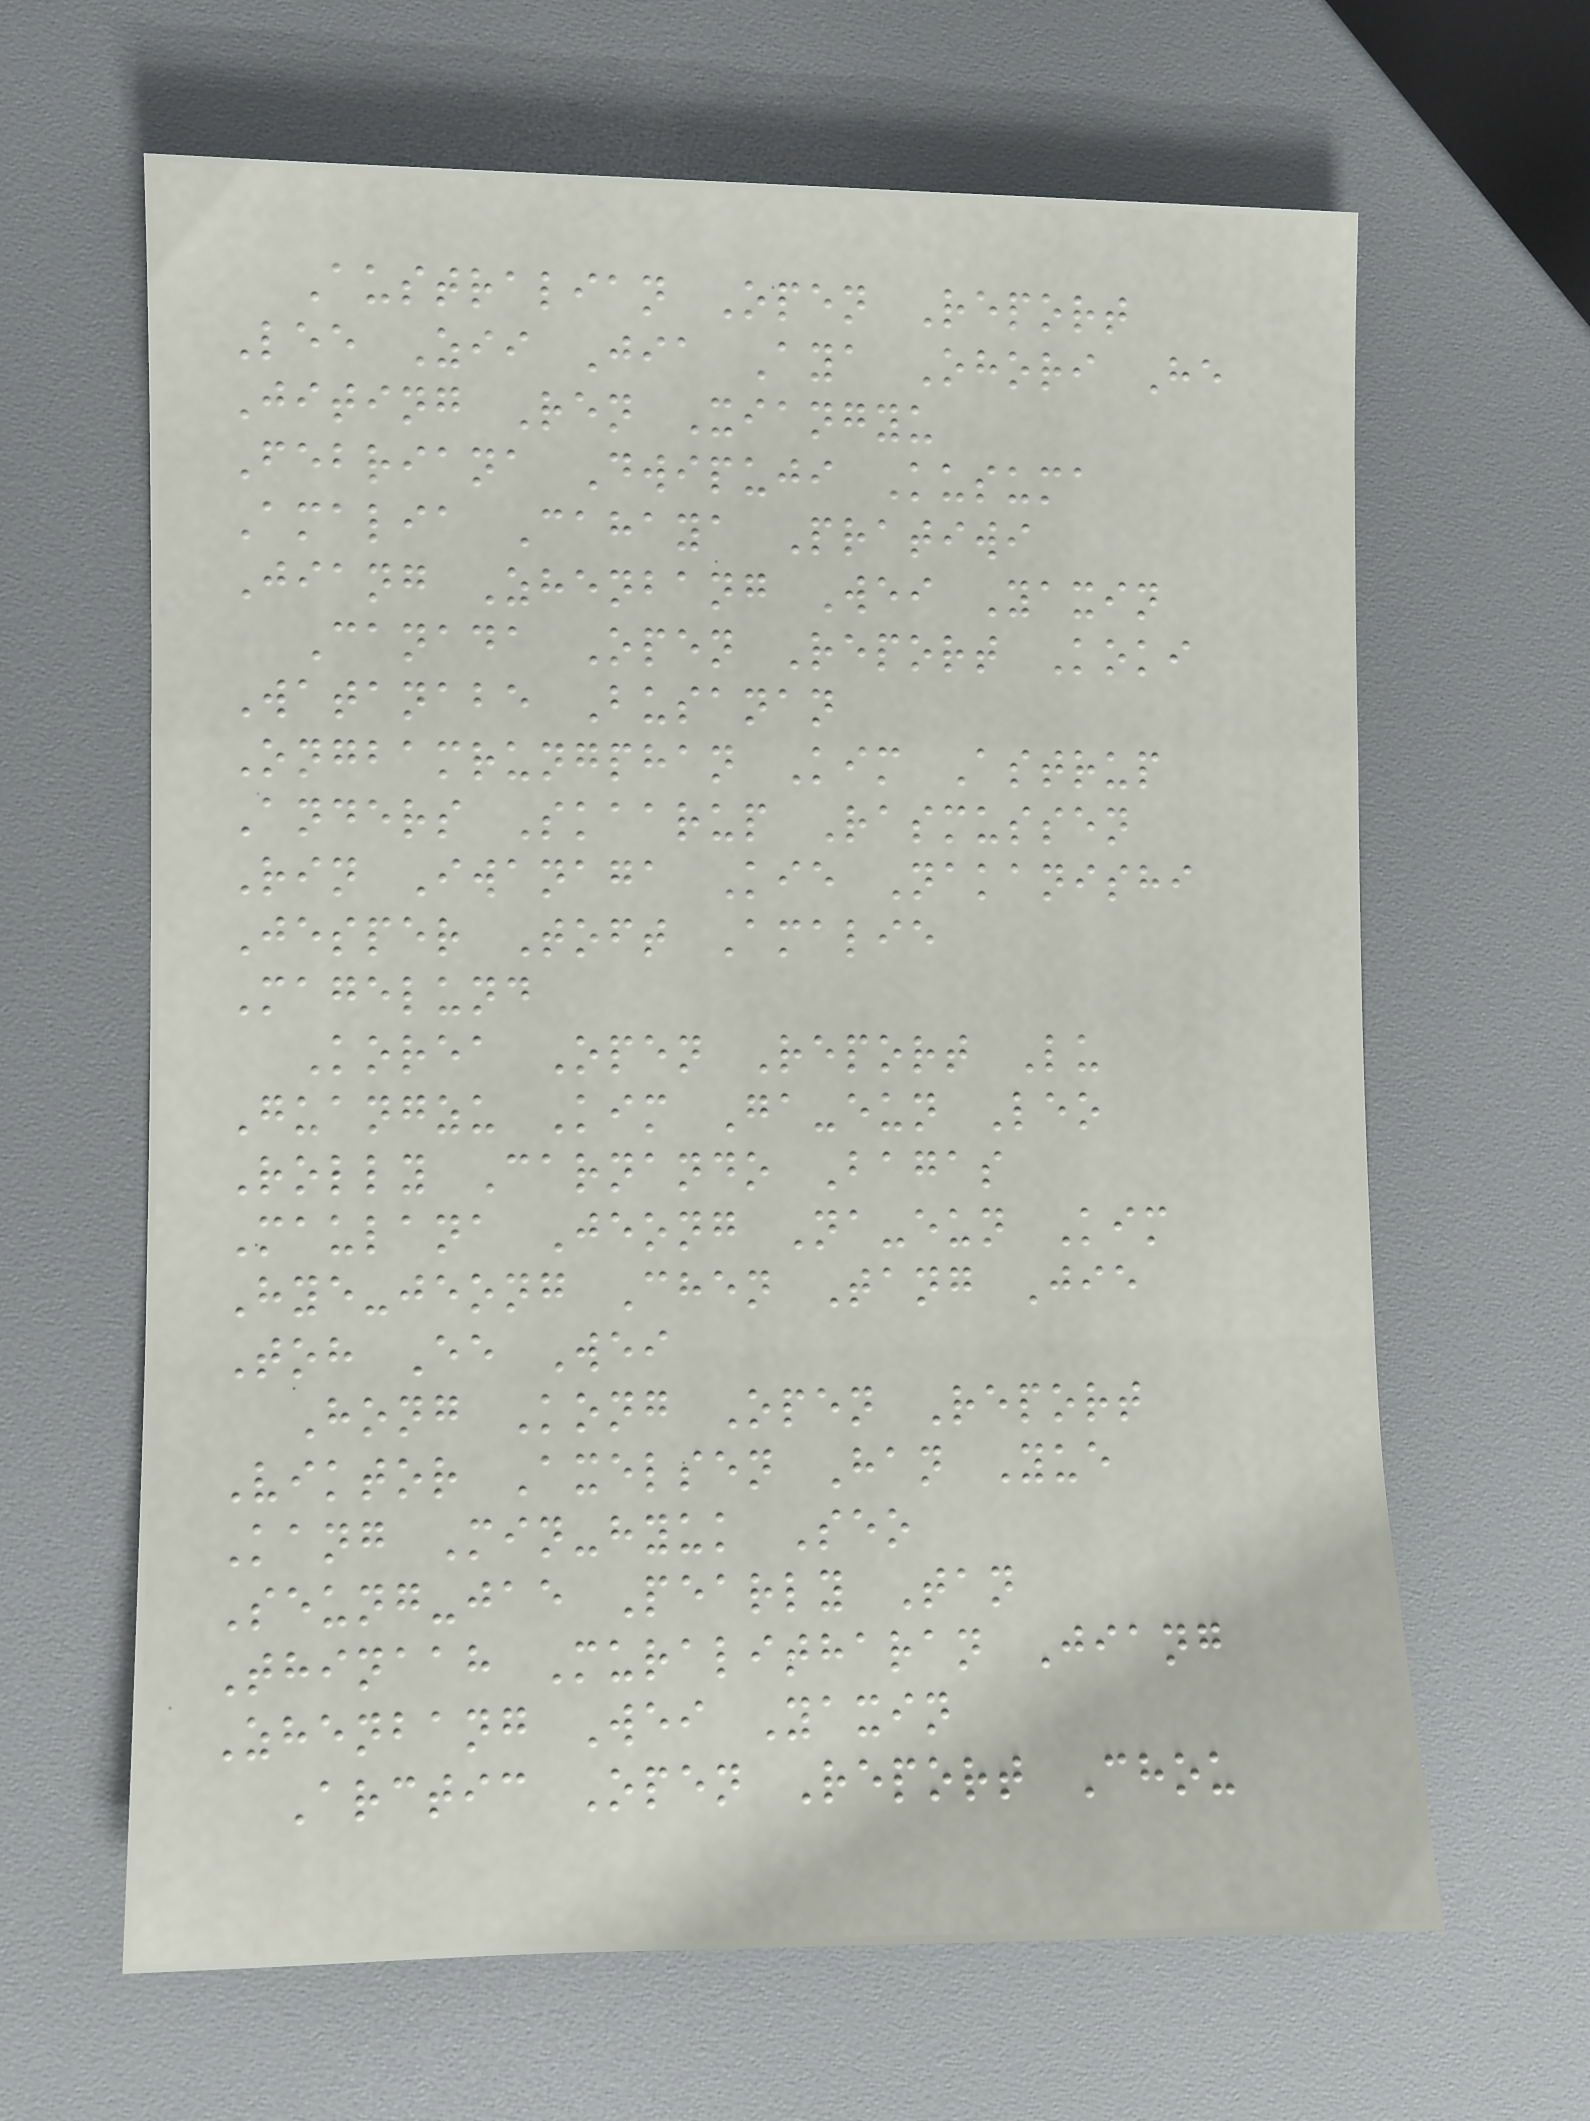Australian Open Report
Lee Zii Jia Aya Ohori He
Jiting Ren Xiangyu
Febriana Dwipuji Kusuma
Amalia Cahaya Pratiwi
Jiang Zhenbang Wei Yaxin
Canada Open Report Koki
Watanabe Busanan
Ongbamrungphan Kim Astrup
Anders Skaarup Rasmussen
Rin Iwanaga Kie Nakanishi
Jesper Toft Amalie
Magelund
Korea Open Report Lu
Guangzu Kim Ga-eun Leo
Rolly Carnando Bagas
Maulana Jeong Na-eun Kim
Hye-jeong Chen Tang Jie
Toh Ee Wei
Hong Kong Open Report
Viktor Axelsen Han Yue
Kang Min-hyuk Seo
Seung-jae Pearly Tan
Thinaah Muralitharan Jiang
Zhenbang Wei Yaxin
Arctic Open Report Chou
